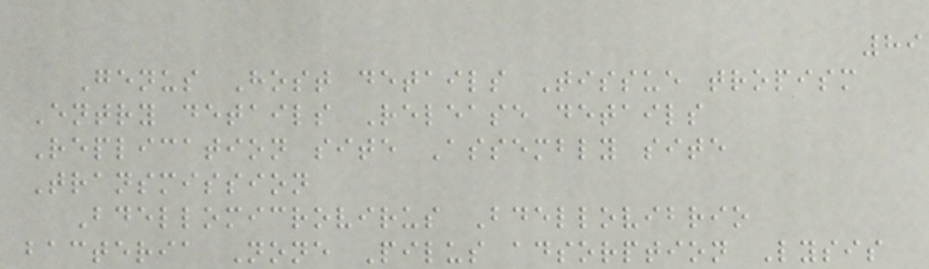89
Genus Host details Tissue tropism
Entry details Release details
Replication site Assembly site
Transmission
Bdellomicrovirus Bdellovibrio
bacteria None Pilus adsorption Lysis
